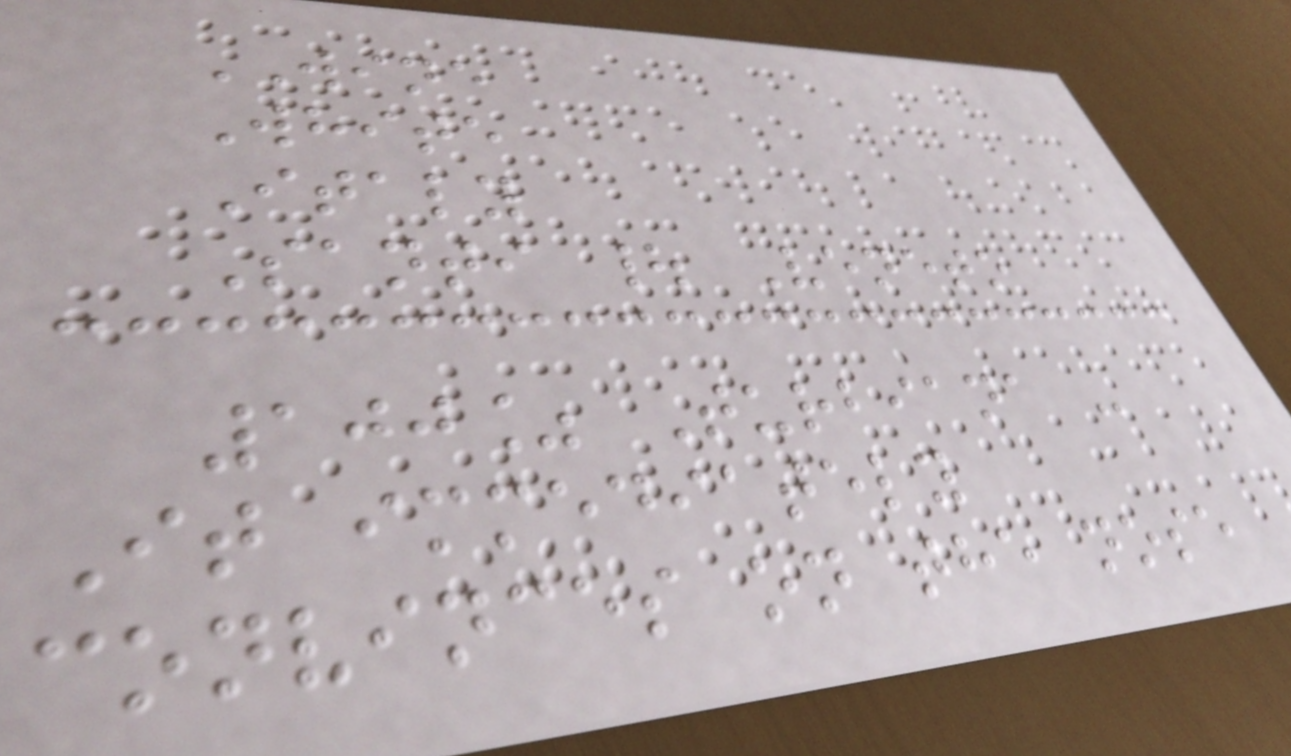WINE
White
Italy
Santi | Veneto
100% Turbiana -
It immediately
convinces on the nose
